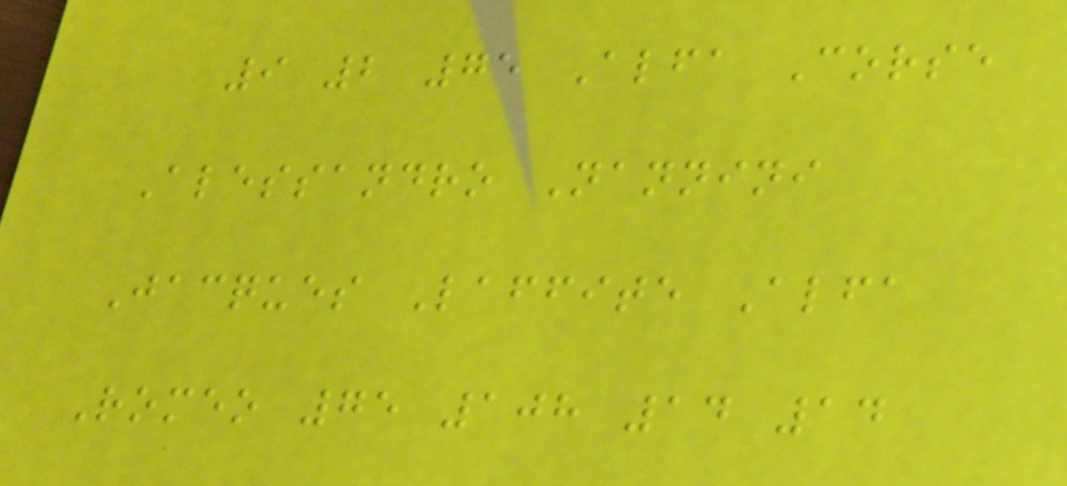9 2 75 Alfa Corse
Alessandro Nannini
Jacques Laffite Alfa
Romeo 75 108 14 14
